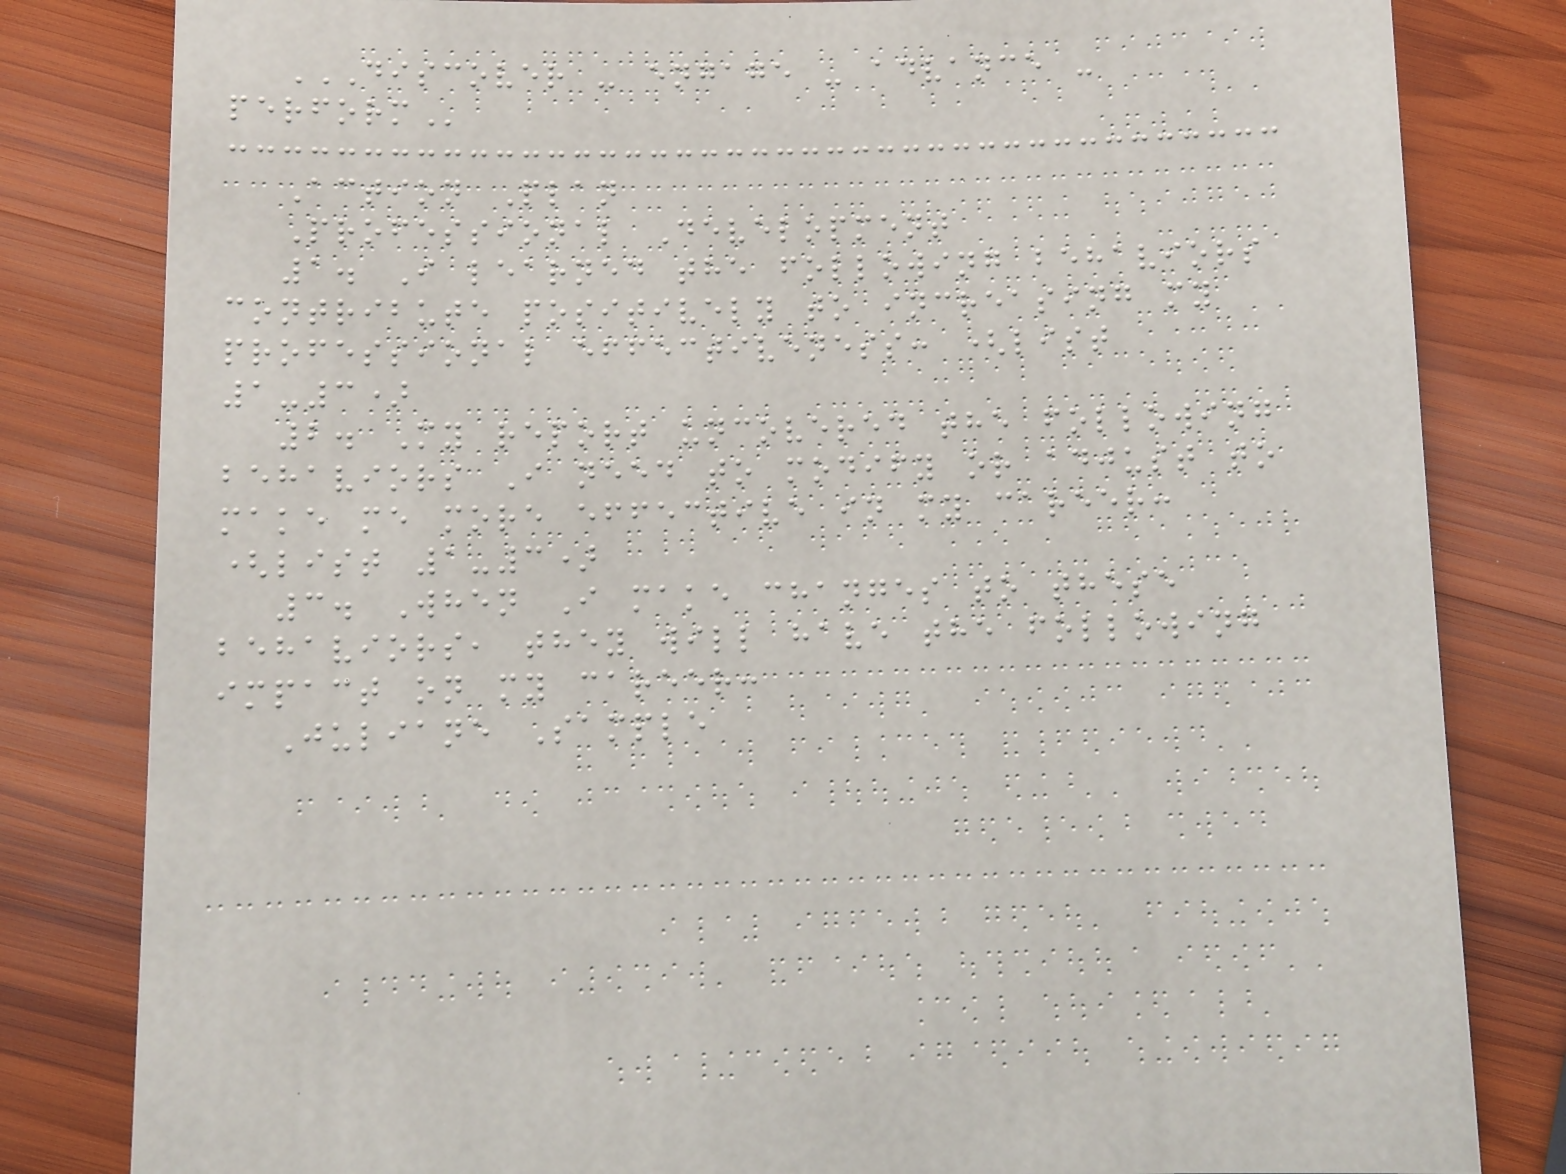DISCOVER - ENGAGE - ADVANCE -
PERFORM
Action Plan
Professional Development
1. I learned the following behaviors
contribute positively to increasing my
professional effectiveness: (list
1-3)
2. My report uncovered the following
behaviors I need to modify or adjust to
make me more effective in my career:
(list 1-3)
3. When I make changes to these
behaviors, they will have the following
impact on my career:
Juliane Sample
